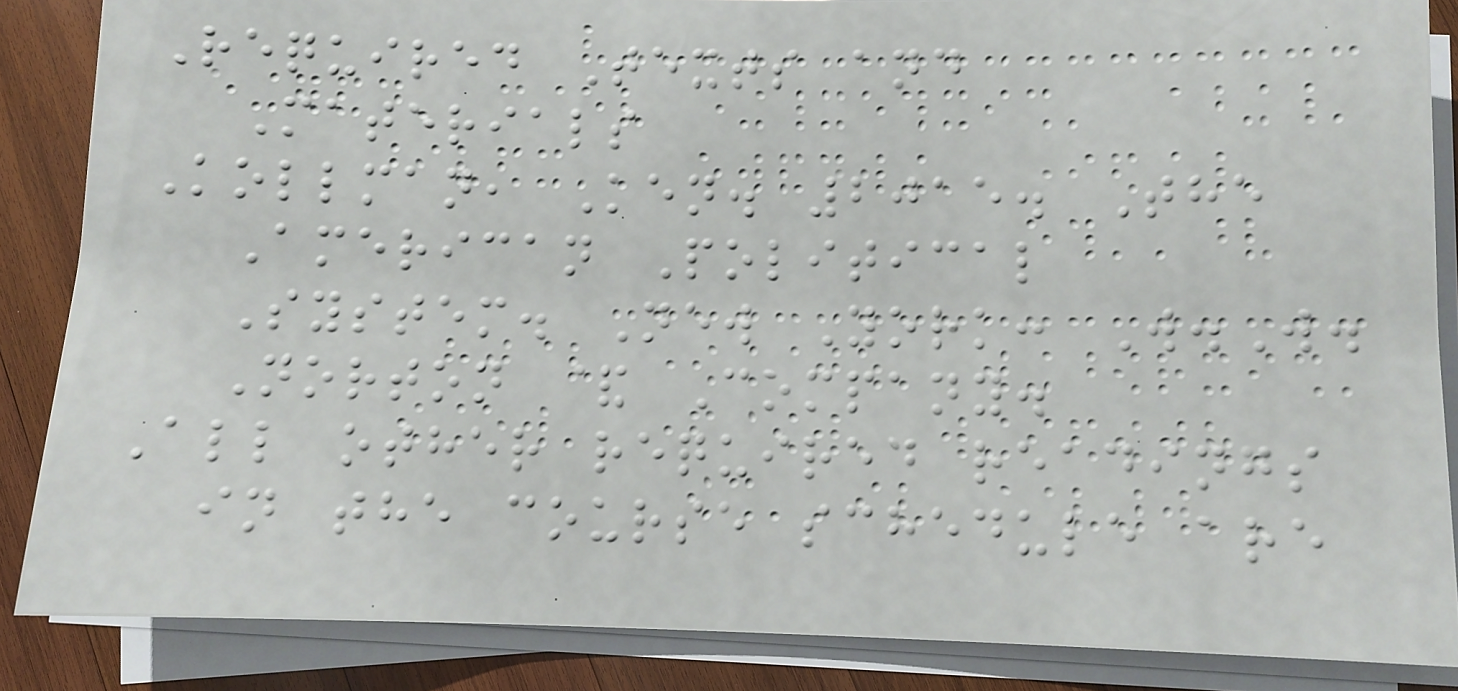Required Texts and
Materials
Kollman, Ken. 2015. The
American Political
System. New York: W.W.
Norton & Company.
All other required readings
in the course schedule are
